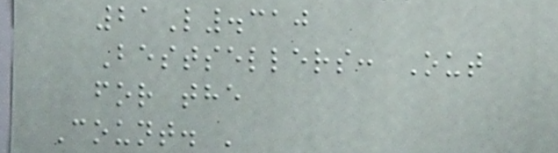21L.310
Bestsellers: Out
for the
Count. '
